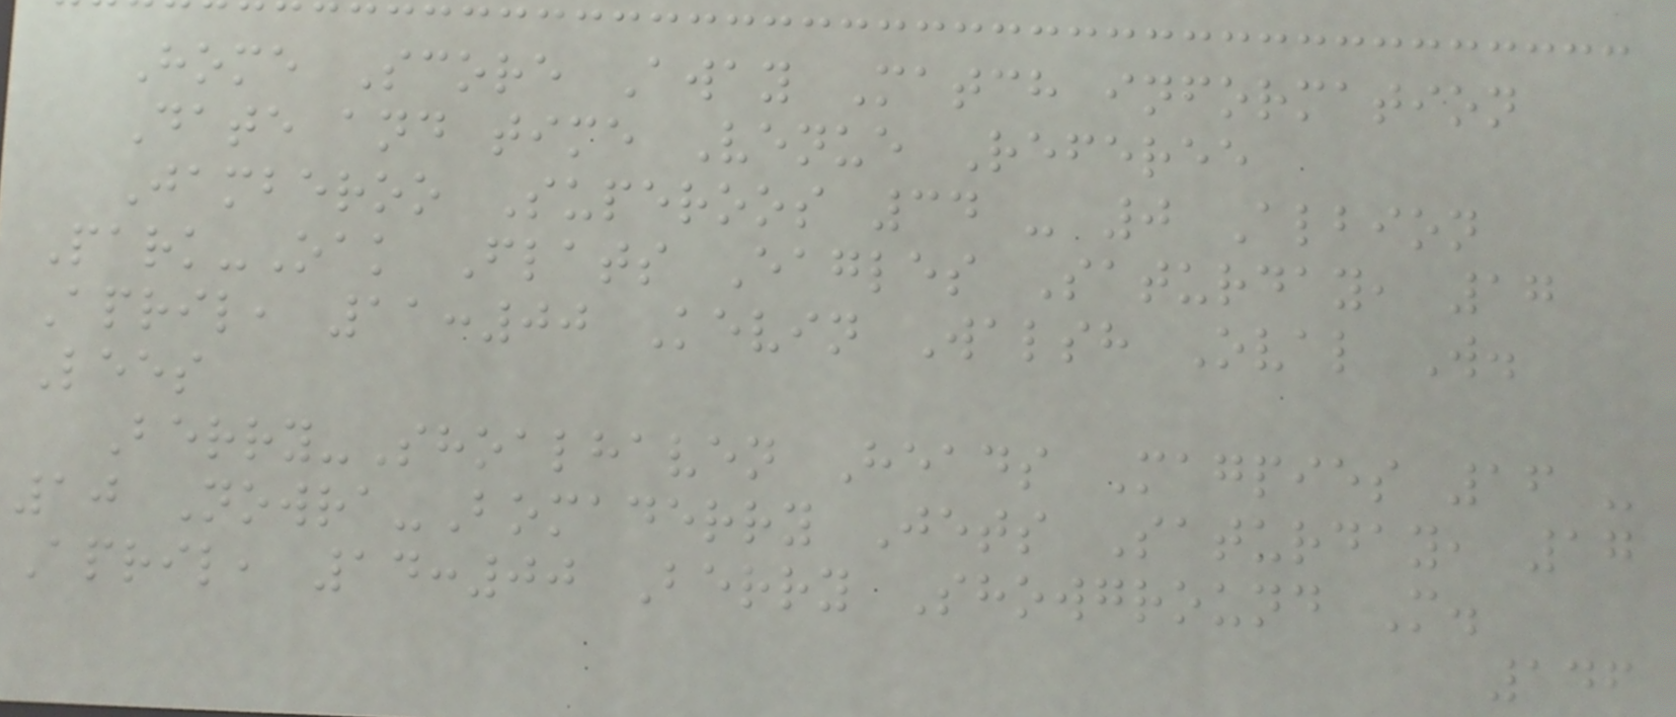Home Score Away Match information
Date and time Venue Referee
Jamberoo Superoos 34 - 0 Albion
Park-Oak Flats Eagles Saturday, 17
April, 11:00 Kevin Walsh Oval W.
Lees
Berry-Shoalhaven Heads Magpies 16 -
10 Nowra-Bomaderry Jets Saturday, 17
April, 14:00 Berry Showground M.
146
